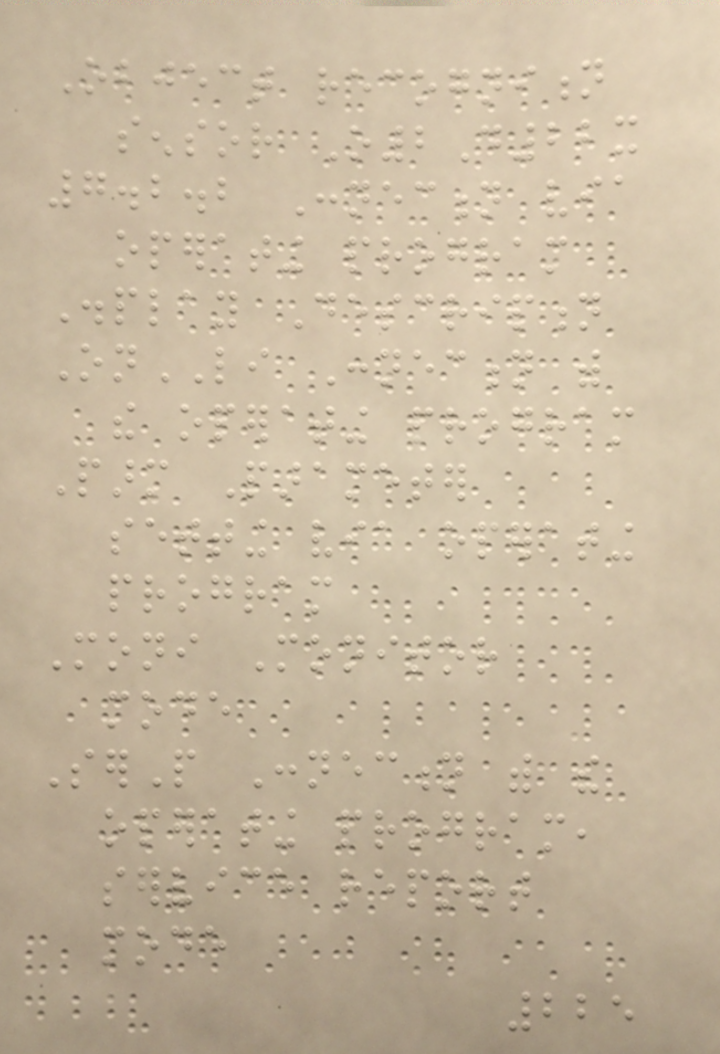Object recognition
sensor O2D22x
7.2.2 Connection via
operating program
Display Description
OnLI Connection with
the operating program
Parm Parameter
setting via operating
program
Moni Monitor
mode
SerP Connection with the
operating program,
service report
mode
225
